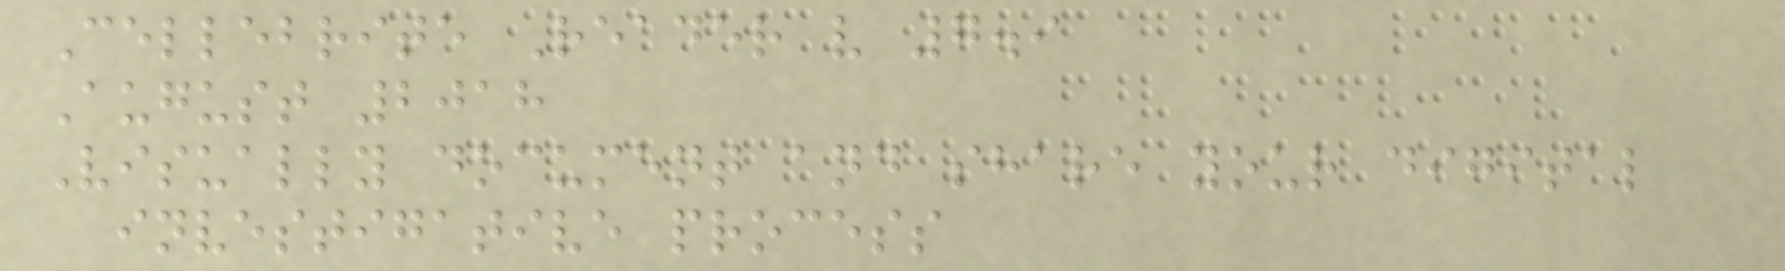Cellebrite Reader v 7.9
August 2018
Visually document and share your digital
investigative process
